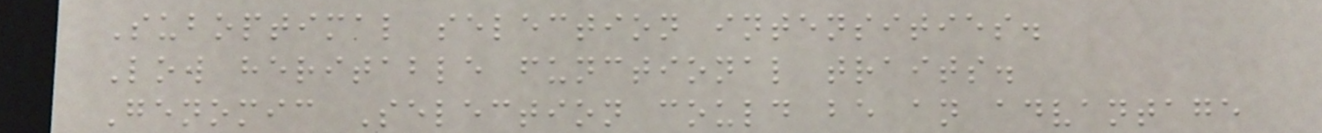Suboptimal selection intensities.
Low heritable functional traits.
Genomic Selection could be an advantage
